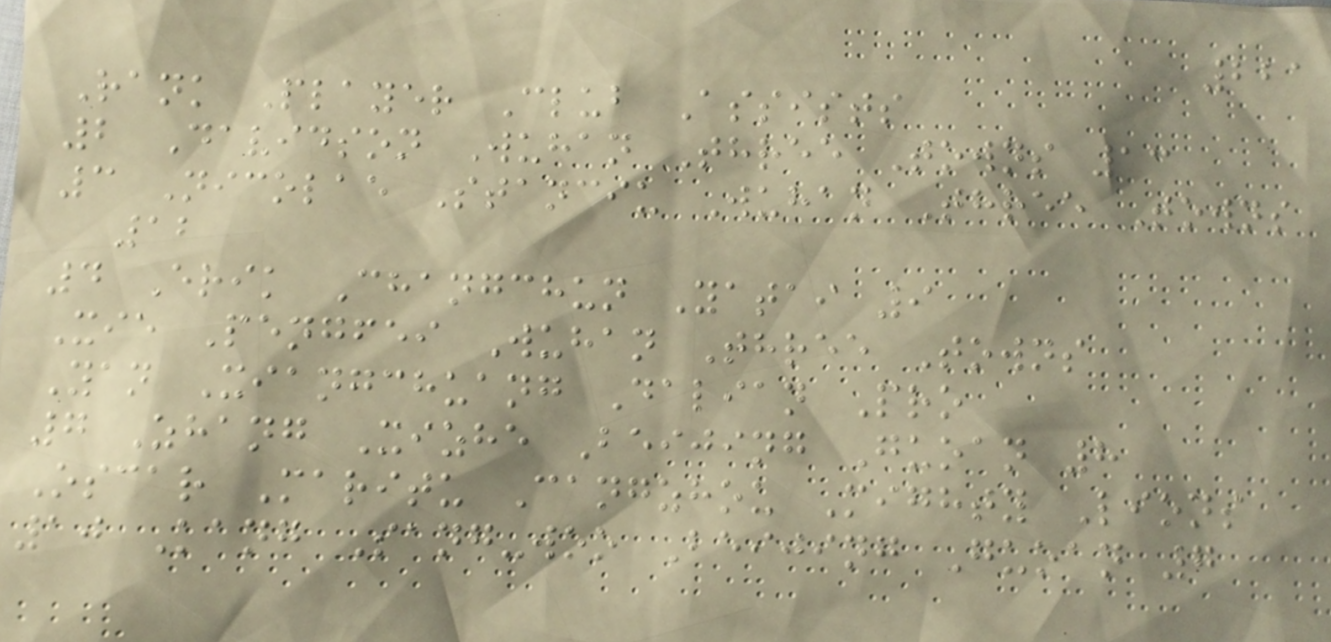221
Rank Player Club Assists
2 Davidson Wuhan Three Towns 13
3 Nicolae Stanciu Wuhan Three Towns
12
4 Erik Changchun Yatai 9
Xie Pengfei Wuhan Three Towns
Yan Xiangchuang Dalian Pro
7 Zhang Xizhe Beijing Guoan 8
Oscar Maritu Cangzhou Mighty Lions
10 Kang Sang-woo Beijing Guoan 7
